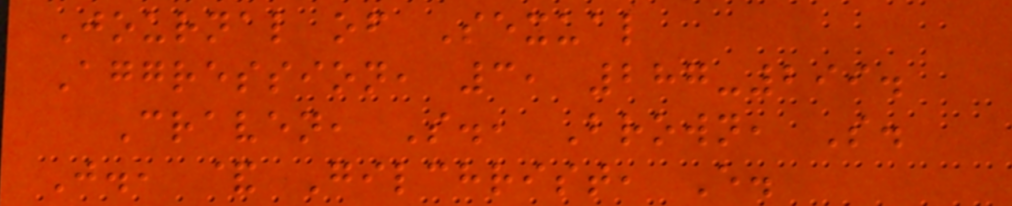Journal of Sexual
Aggression, 3, 287-299.
Craven, S., Brown, S.
J., & Gilchrist, E.
